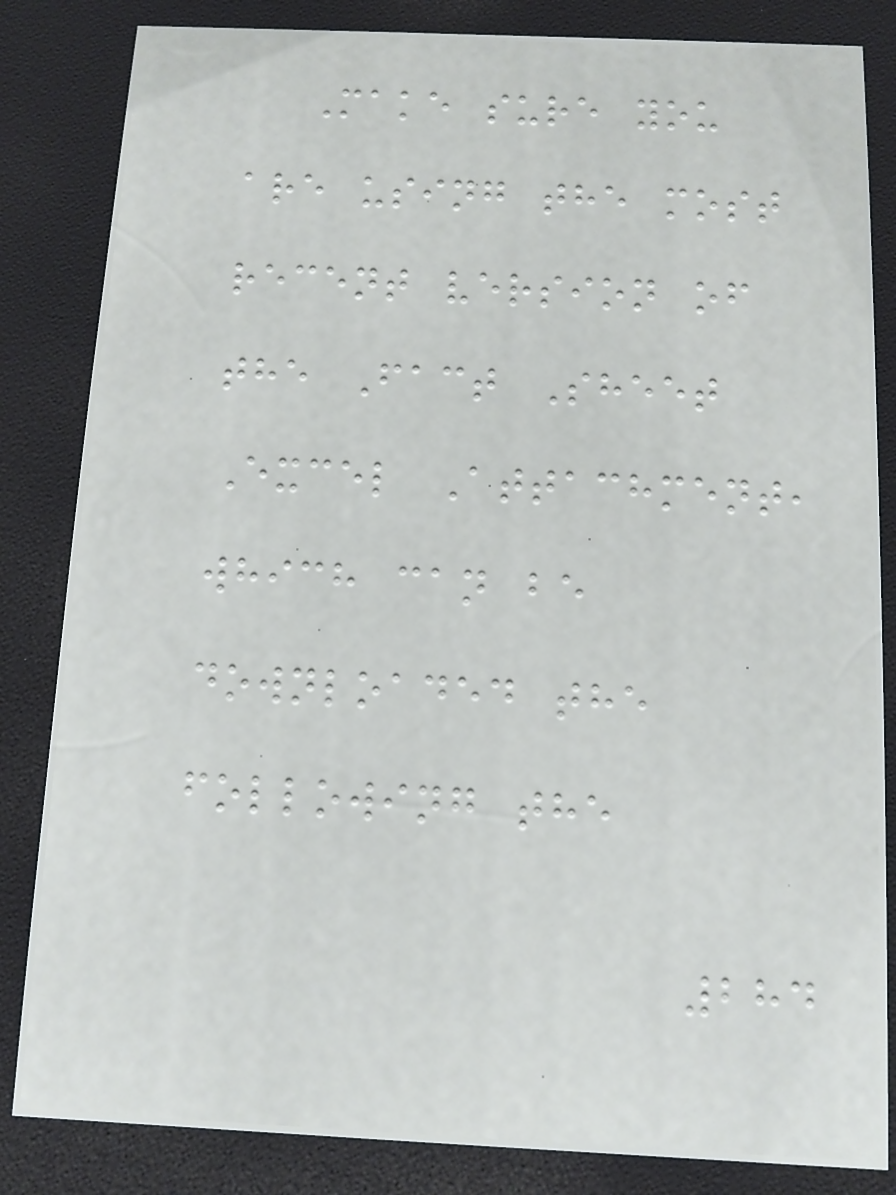Make sure you
are using the most
recent version of
the Fact Sheet
Excel Attachment,
which can be
downloaded the
following the
284
